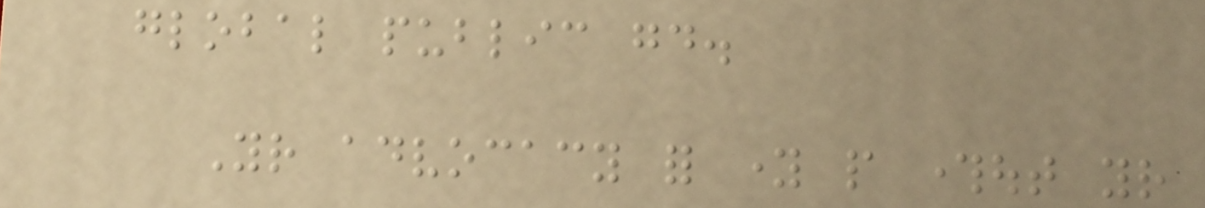global public good.
Your advocacy for young people throughout your
